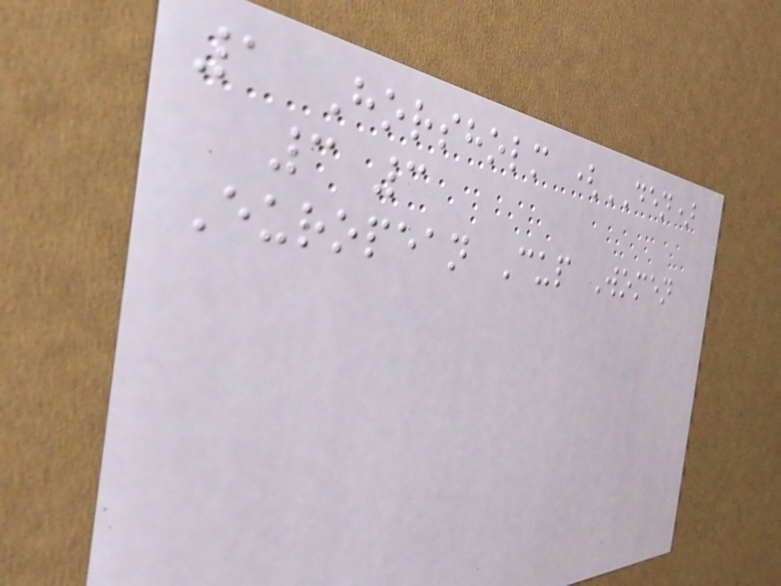1 Horsholm (DEN)
3 3
European Cup Women
